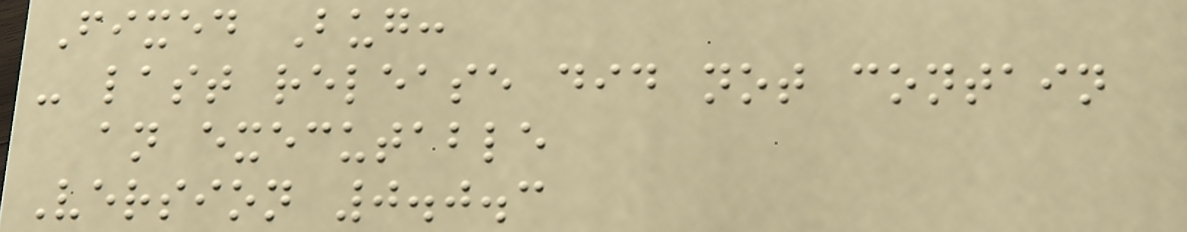Fixed Bug:
- last release did not contain
an executable
Version 0.0.3
